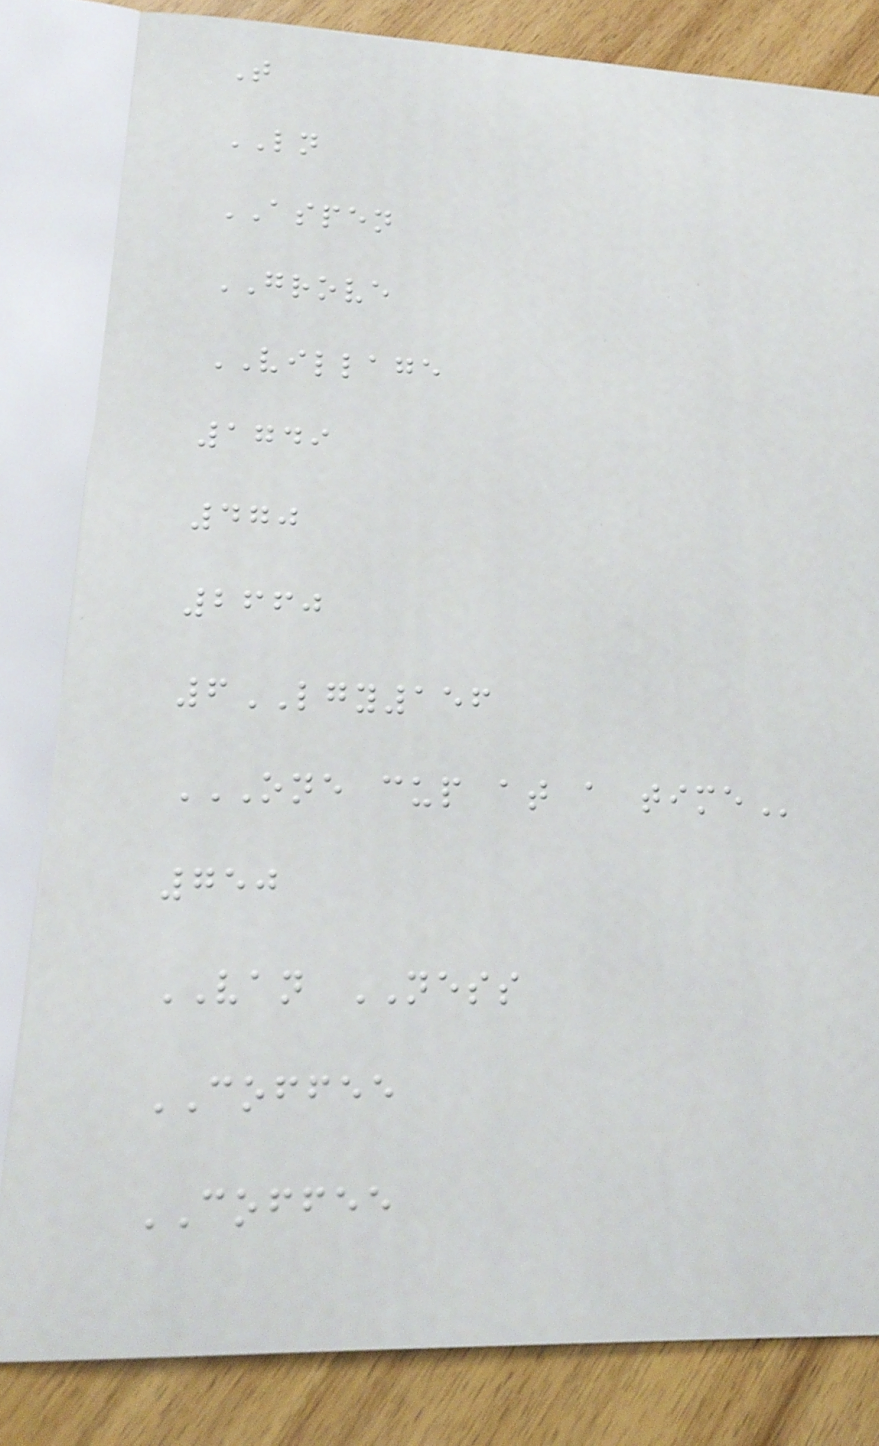T
LN
ASPEN
GROVE
VILLAGE
1749
470
2660
6LGY156
ONE CUP AT A TIME
750
VAN NESS
COFFEE
COFFEE
